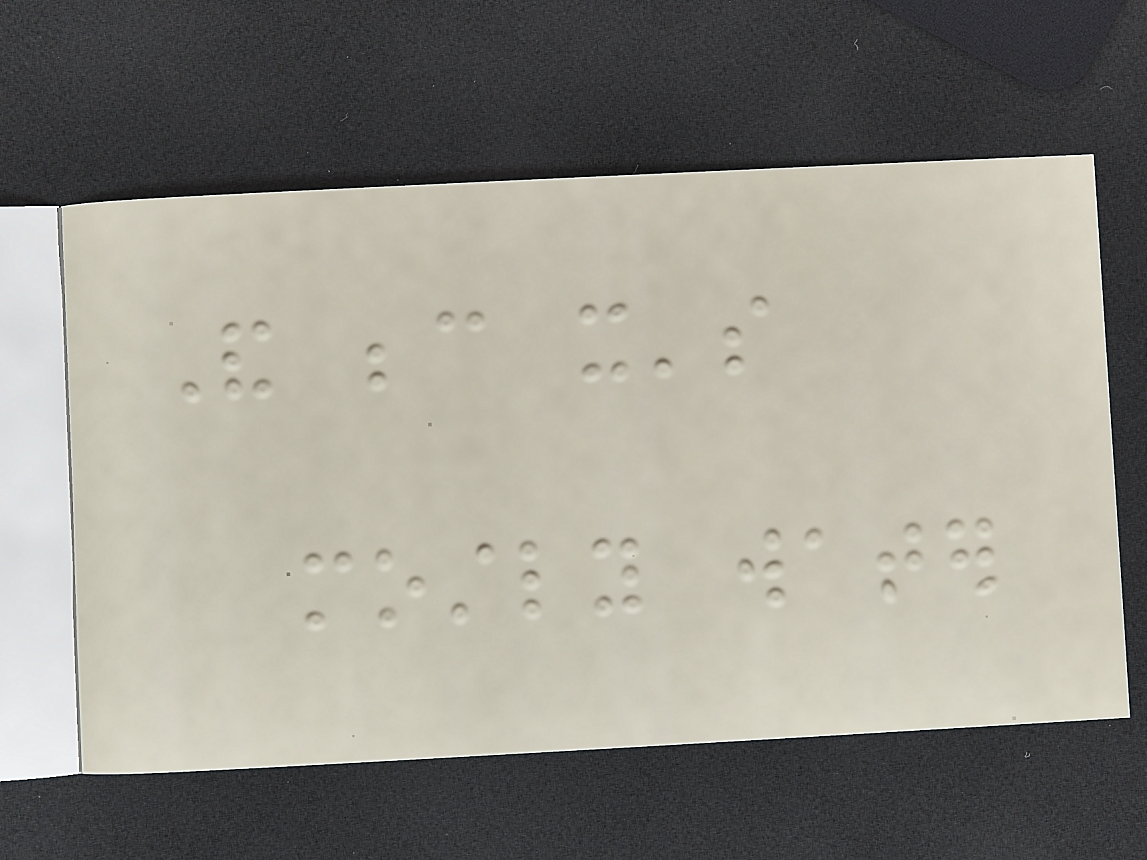And because it's
mostly water
